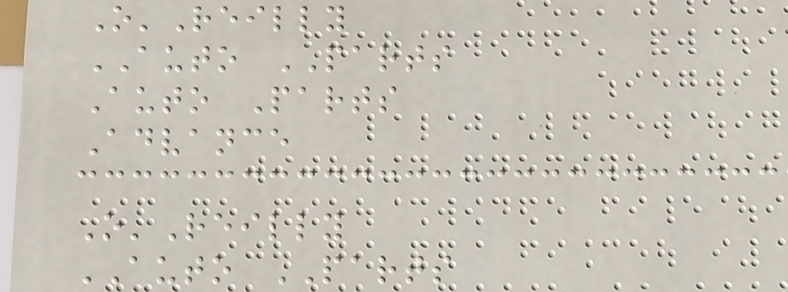O'Reilly
AUTO PARTS
Auto Parts
Advance
O'Reilly
AUTO PARTS
